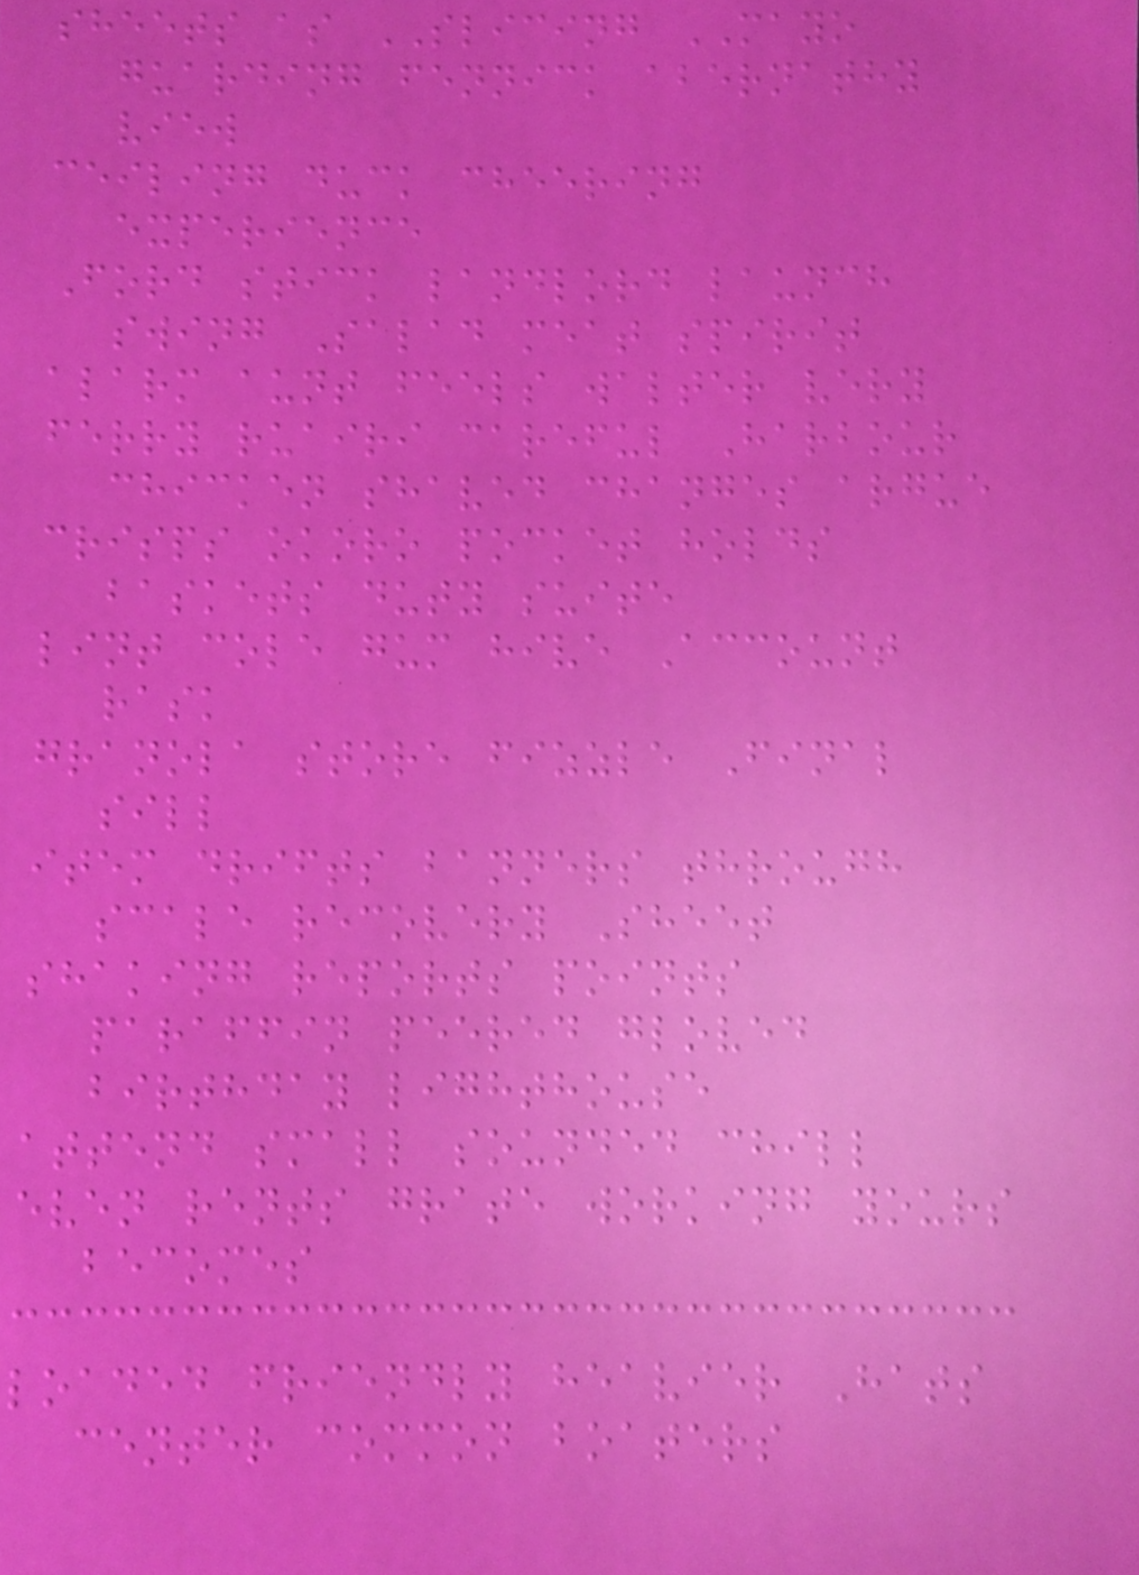sheets as SLICING MAYO
guarding fennick abernathy
view
ceiling duck cheering
experience
Ford stick landlord launch
swing Salad meat spirit
alarm aunt feels walter very
ferry ruairi careful Harbour
chicken shaved changes argue
crisps okoro pocket holds
baskets duty suite
lint cole gum hive Account
rask
granola store fizzle Final
sill
item drifts banners through
scale recovery Sheet
shaking reports points
paraffin peered gloved
birthday lighthouse
attend small sounded chill
even rents grate working yours
becomes
loaded friendly heavier Hats
center common boaters
